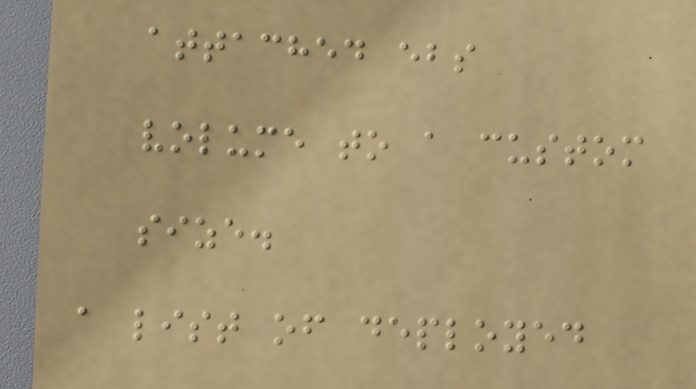attached ebs
volume to a custom
size.
a list of deployed
